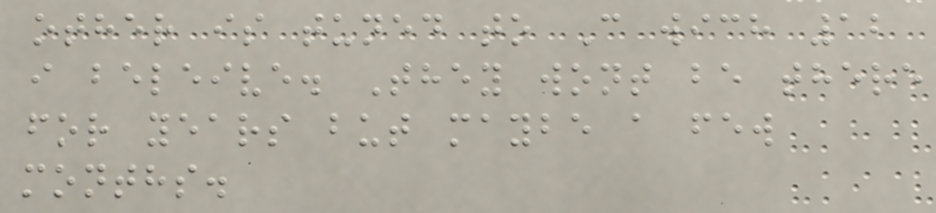other is tuned to C wich 12
i beleive. They wont be there
for years but maybe a few
months.
